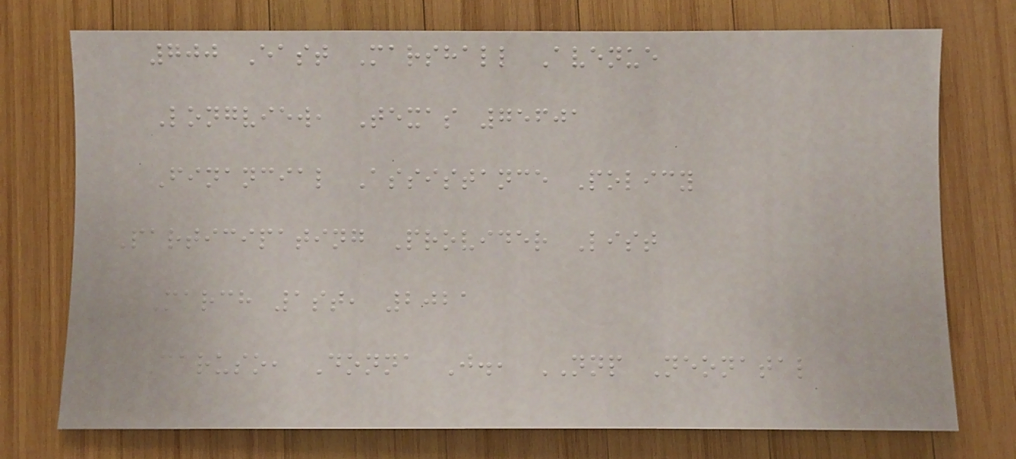700 East Marshall Avenue
Longview, Texas 75601
Financial Assistance Policy
Participating Provider List
March 1st, 2021
Caruso, Donna J., NNP Neonatal
